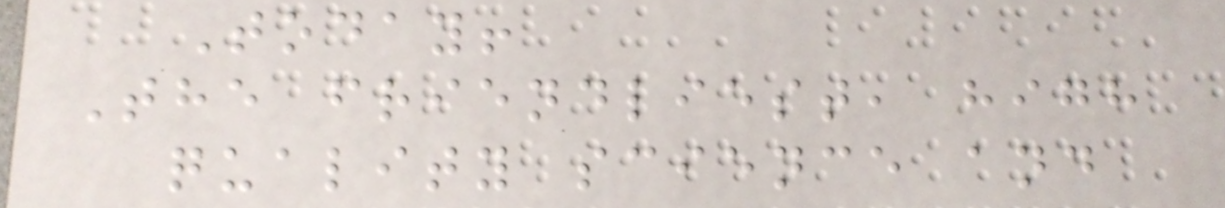Today!
The friendliest, high
quality science and
